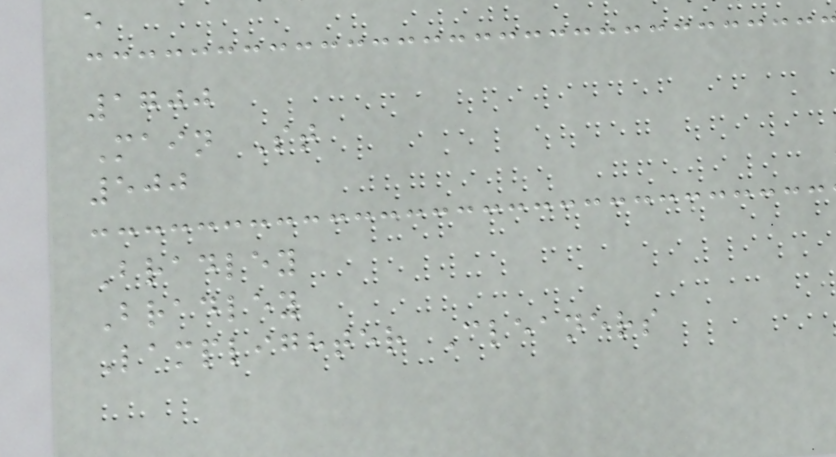e
1700
Main St
500
Bradley
Bradley
Lamplighter Cleaners
